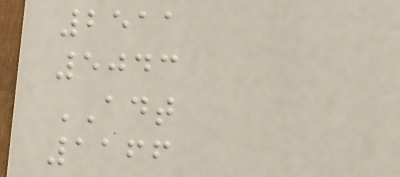2511
5043
ADT
1166
